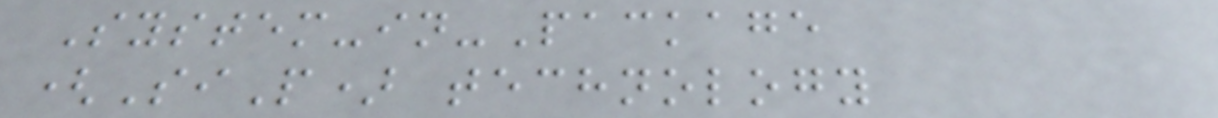System-in-Package
(SiP) technology
